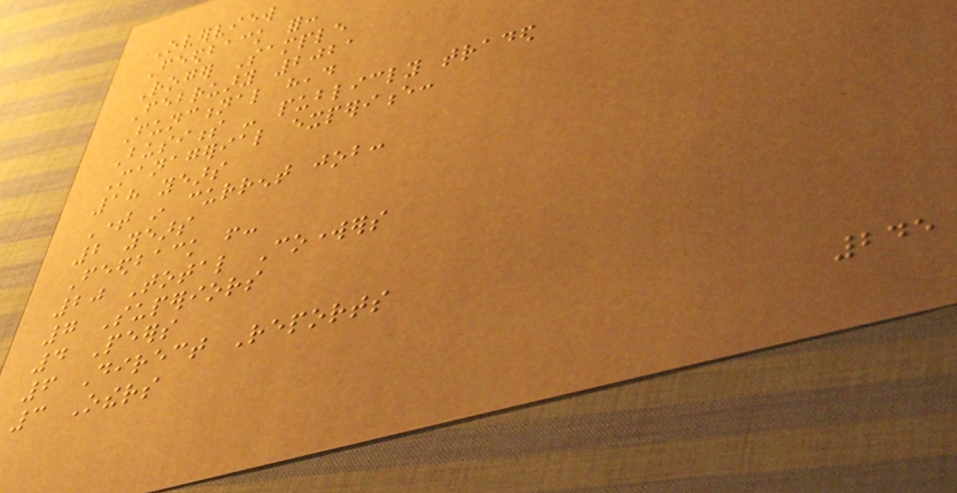Overview
Feedback for:
Roger Sample
February 2021
Functional head
Business - publicly traded
Managerial experience:
18 years
Time in current job:
2 years
Feedback from:
20 Total Coworkers
7 Superiors
4 Peers
6 Direct Reports
3 Others
245
